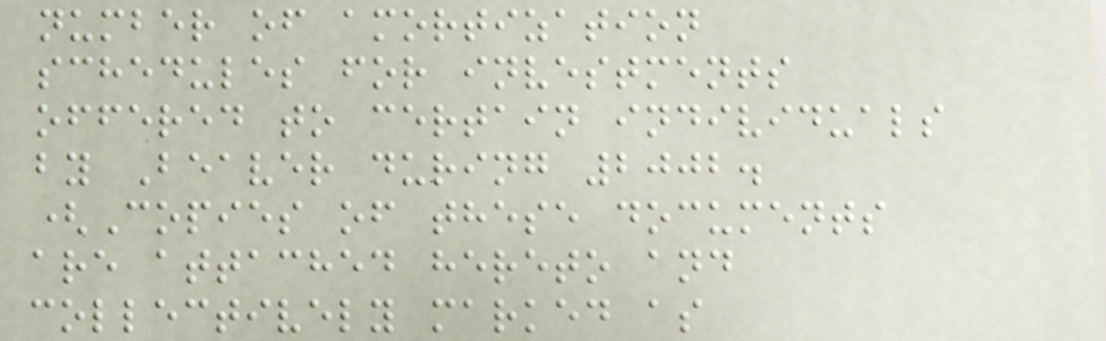number of amortization
schedules for investments
offered to certain individuals
by Beaver during 2002.
(Copies of these documents
are attached hereto and
collectively marked as
